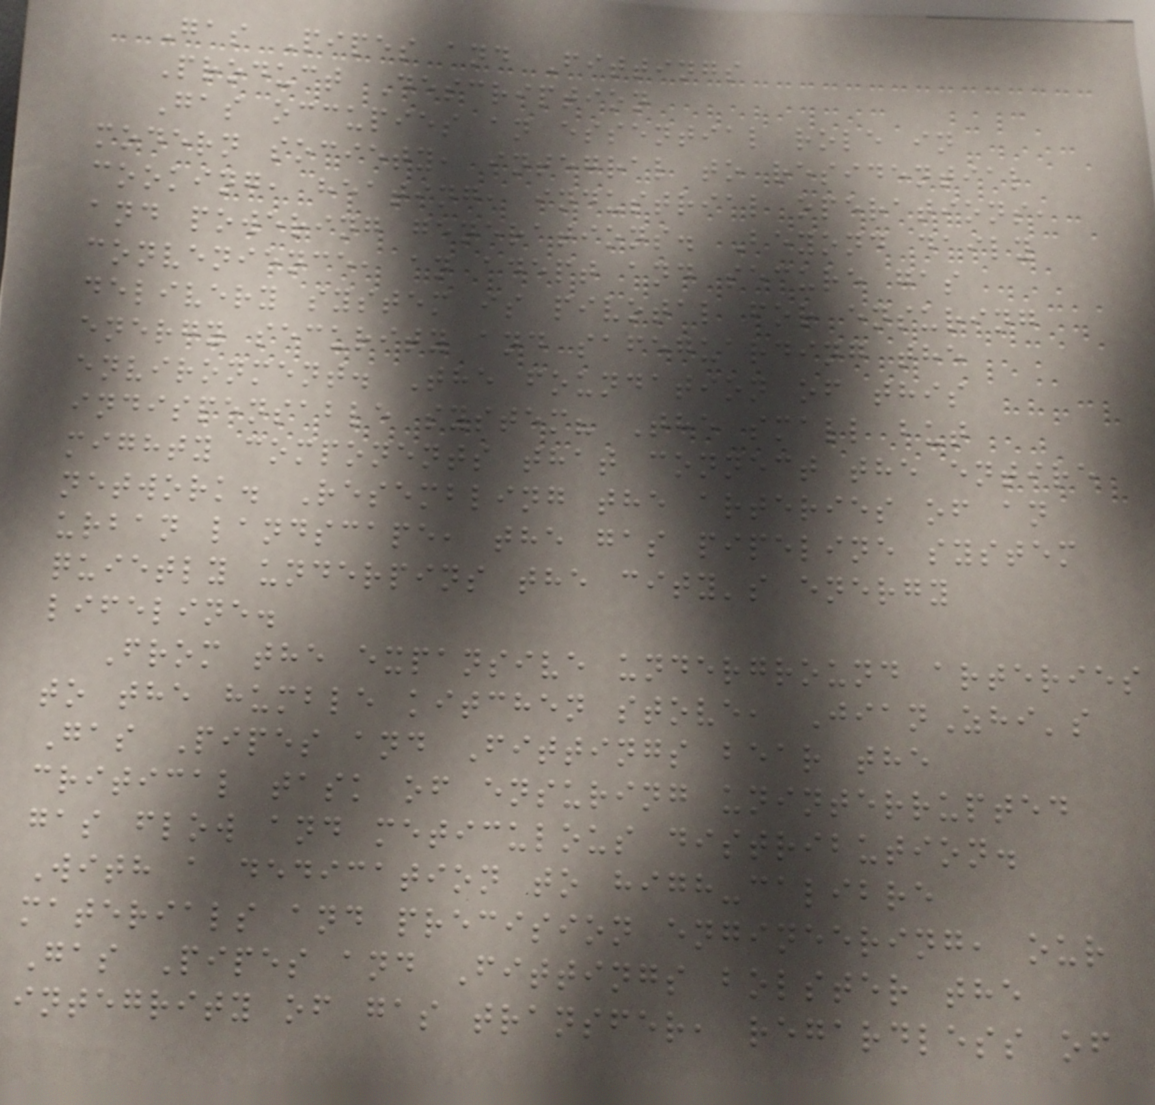Gas Pipes and Fittings
Product Description
Gas occupies an essential role in
modern society, integral to residential
cooking, heating, industrial operations,
and powering generations. Beyond daily
convenience, an adept and secure gas
delivery system is pivotal for ensuring
energy security and safeguarding the
environment. The foundation of this
indispensable system? The small but
mighty components that connect the entire
network. Resembling the arteries of an
urban landscape, the gas pipeline system
quietly underpins the city's energy
lifeline.
From the expansive underground arteries
to the humble kitchen stove, JianZhi's
Gas Pipes and Fittings bear the
critical task of ensuring uninterrupted
gas flow and meticulous distribution.
With a dedication to high-calibre
materials and precision engineering, our
Gas Pipes and Fittings bolster the
integrity of gas transfer, regardless of
